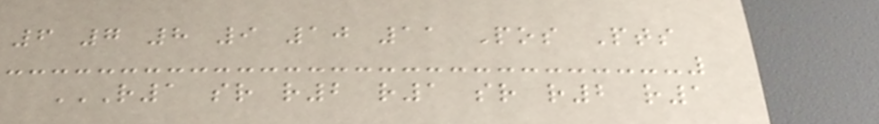6 7 8 9 10 11 Pos Pts
R1 SR R2 R1 SR R2 R1
